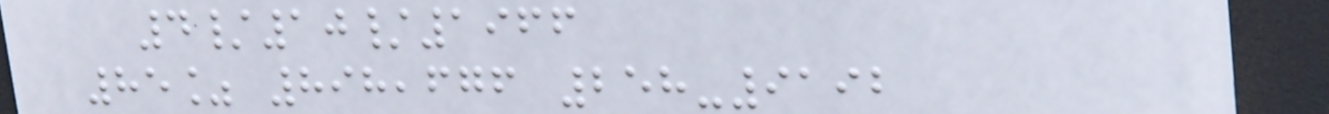4/10/1966
85% 898,676 258-9192
